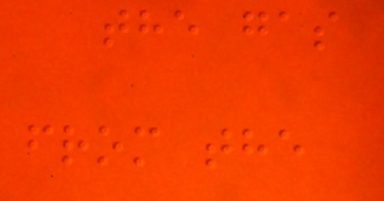the gas
from the
